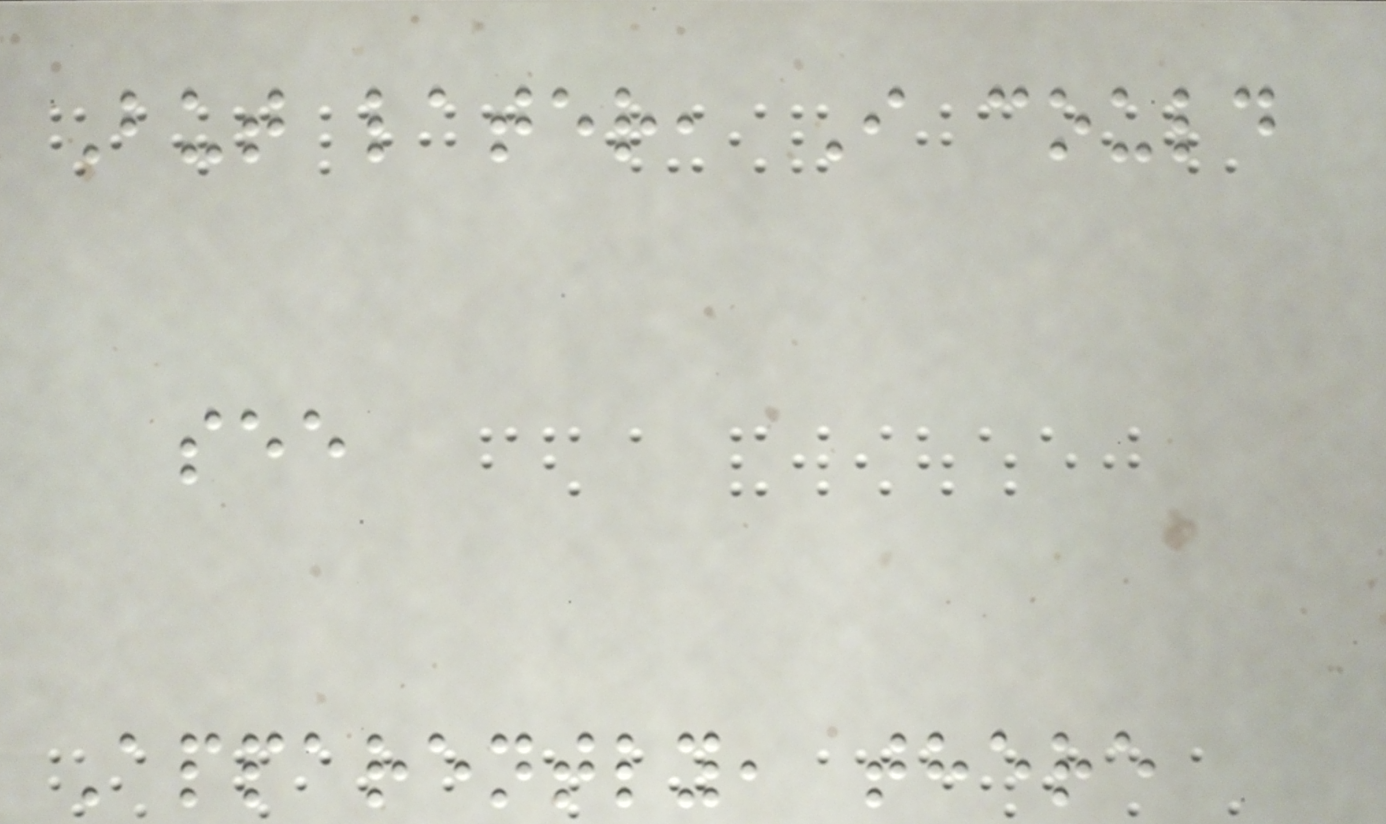But later, I could
see
Apparently, there
